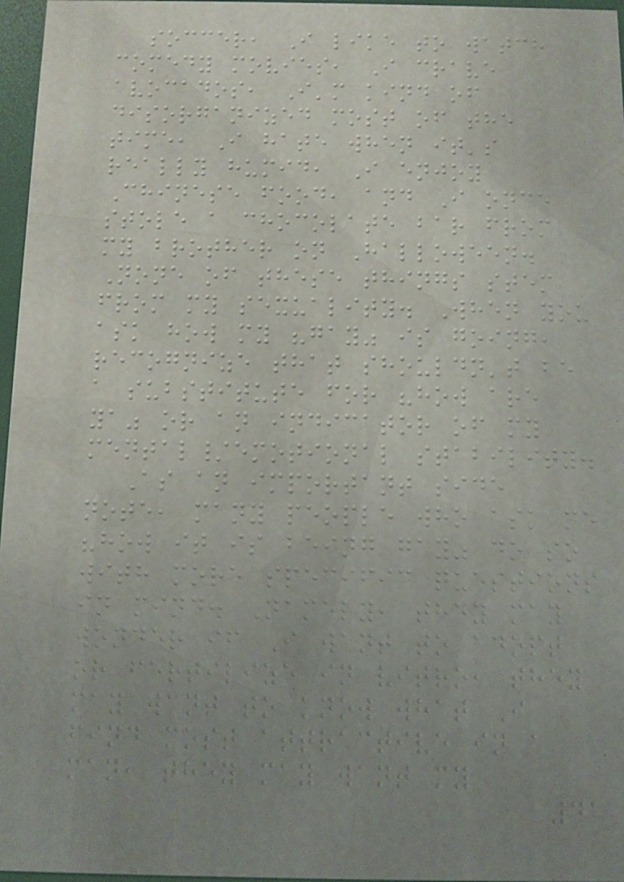soccer, I like to watch
comedy movies, I crave
avocados, I'm kind of
disorganized most of the
time, I hate when it's
really humid, I enjoy
Chinese food, and I once
stole a chocolate bar from
my brother on Halloween.
None of these things stem
from my sexuality. When you
ask how my "gay" is going,
recognize that shouldn't be
a substitute for "how are
ya" or an indicator of my
mental/emotional stability.
As an important side
note, many people who ask me
"how it is being gay" do so
with more specific questions
in mind. Namely, they may
wonder if I want to adopt
or fertilize in vitro, they
may want to know what I
find most attractive in a
man, they may want my
41
